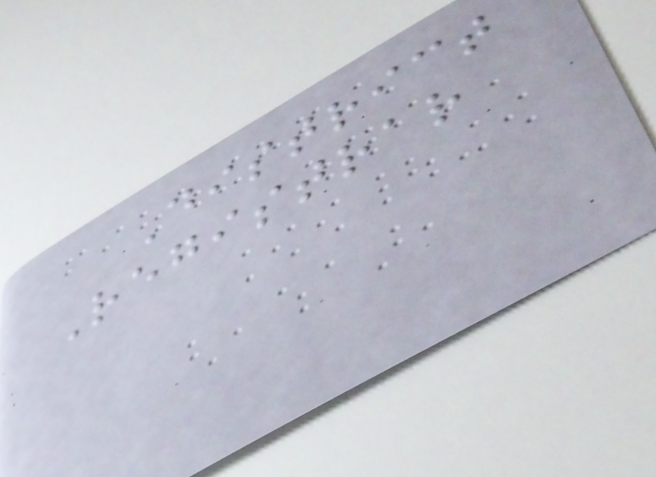District
Registrar
